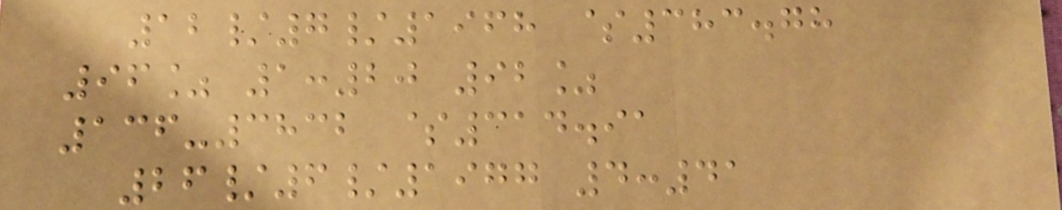12/7/1968 $383.78
96% 1:20 92%
136-3832 $314.91
26/6/1977 4:41
